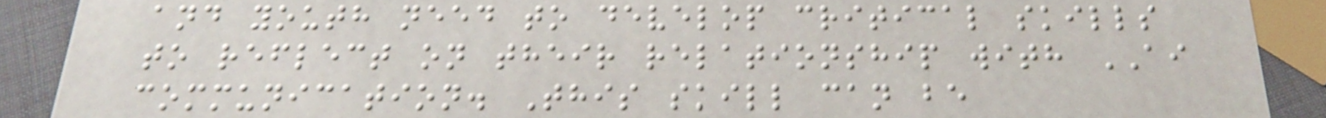and youth need to develop critical skills
to reflect on their relationship with AI
communication. This skill can be
